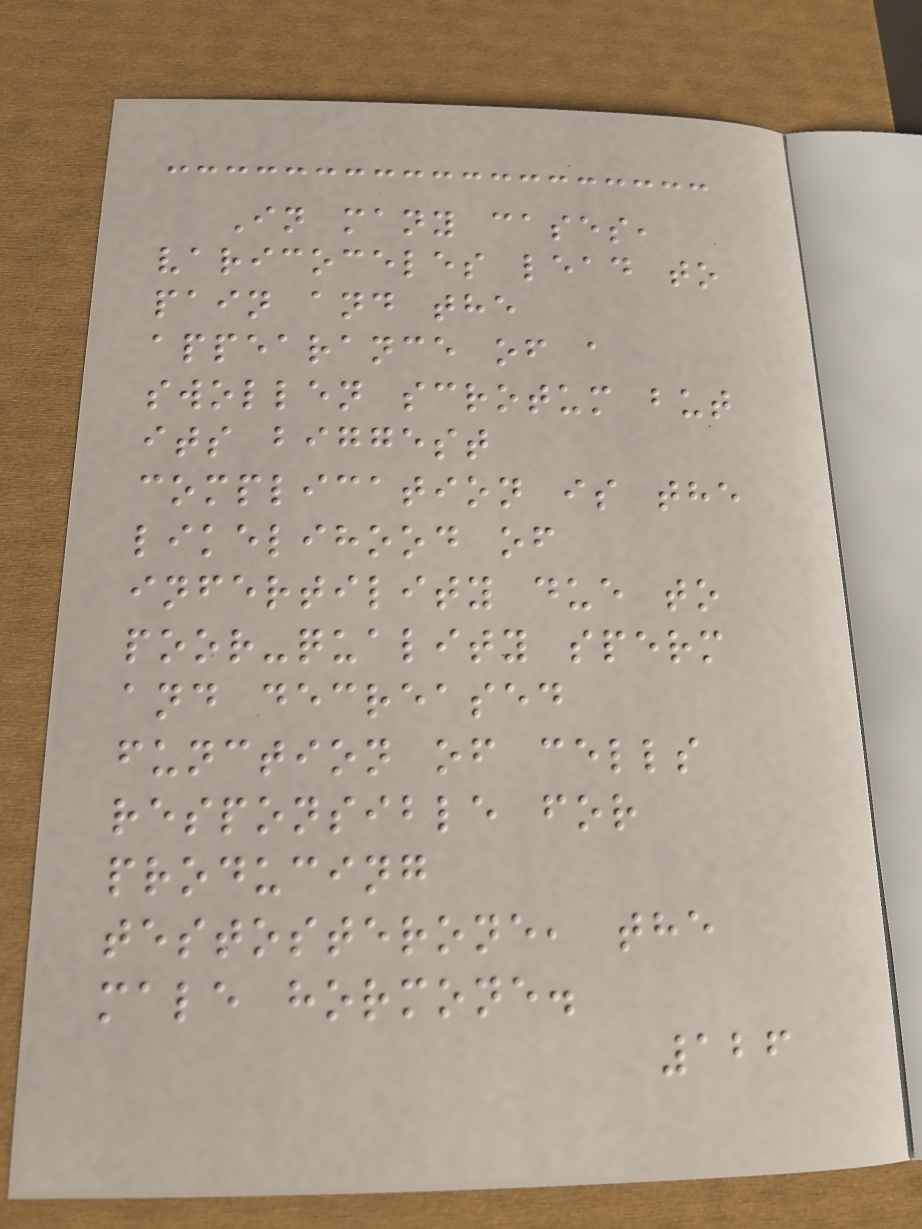In many cases,
varicoceles lead to
pain and the
appearance of a
swollen scrotum but
its biggest
complication is the
likelihood of
infertility due to
poor-quality sperm
and decreased
function of cells
responsible for
producing
testosterone, the
male hormone.
126
